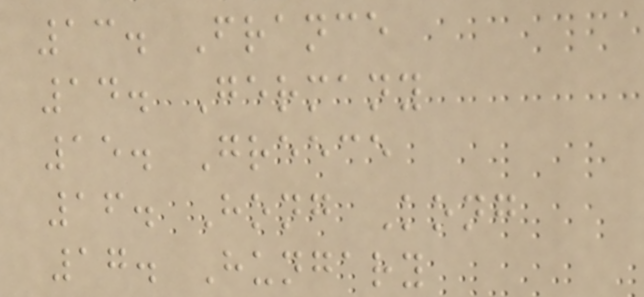13. France
14. Germany
15. Greece
16. Hong Kong
17. Hungary
